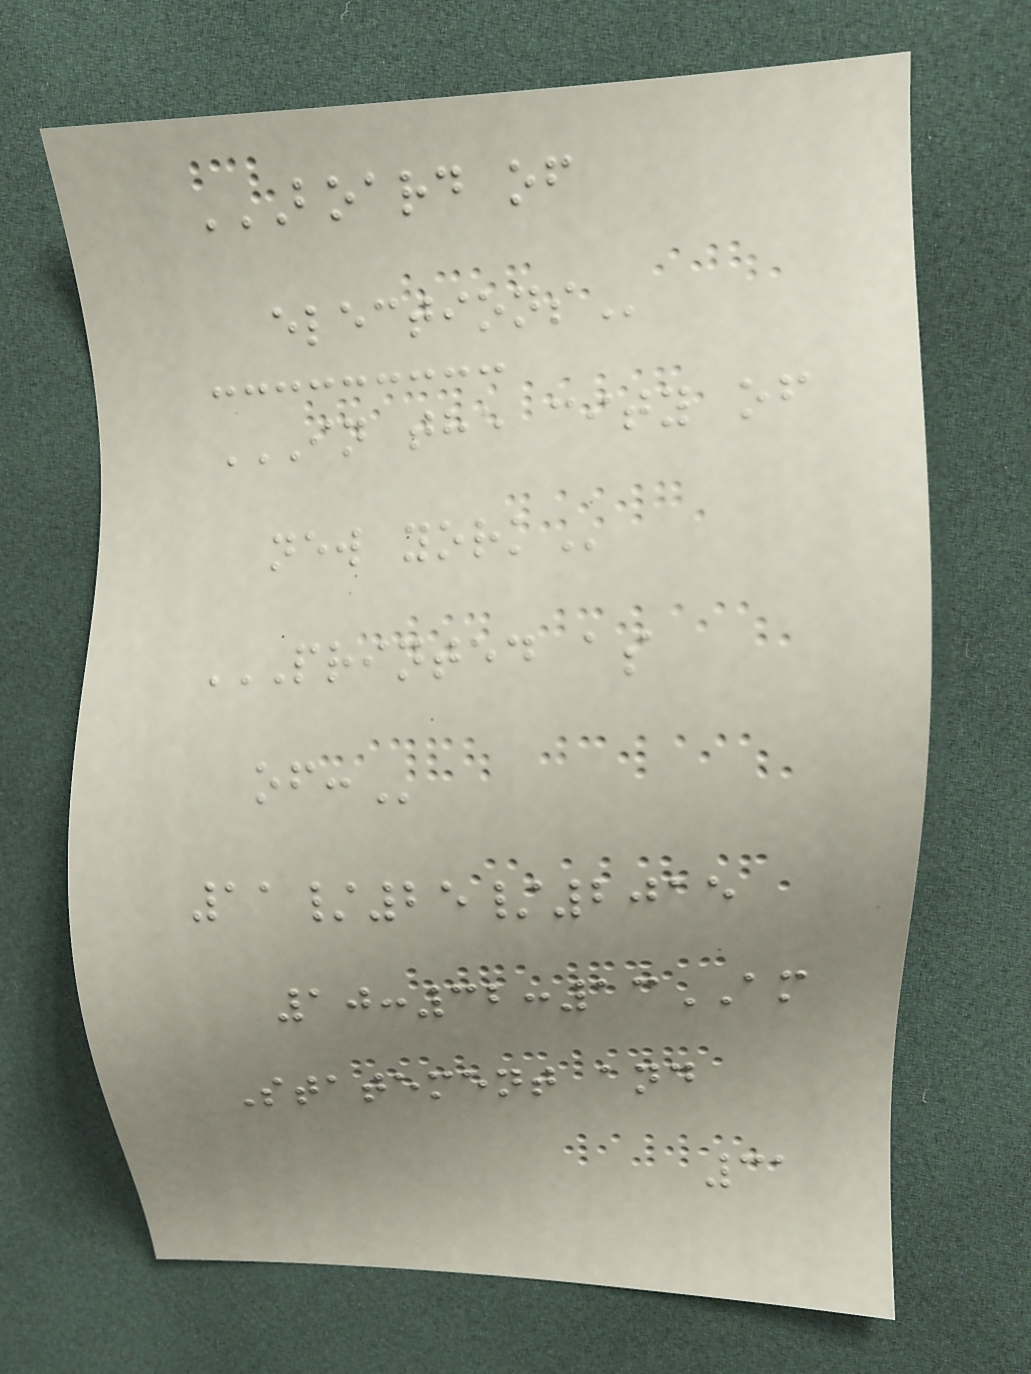BOARD OF
ELECTIONS
IN THE CITY OF
NEW YORK
PRINTED AS
OF:
11/25/2015
10:32:13AM
Statement and
31
